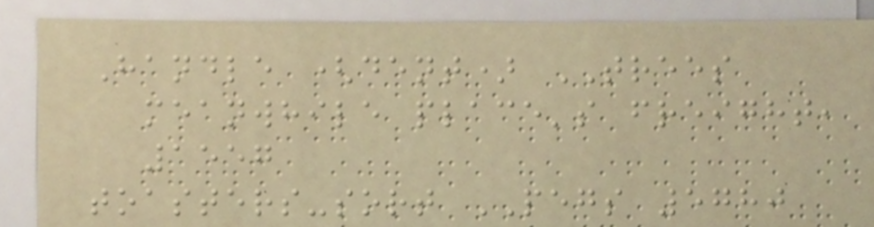Handle (dent) TREES
meanwhile place's freight,
1557
toasters-sort PEGS 5780
